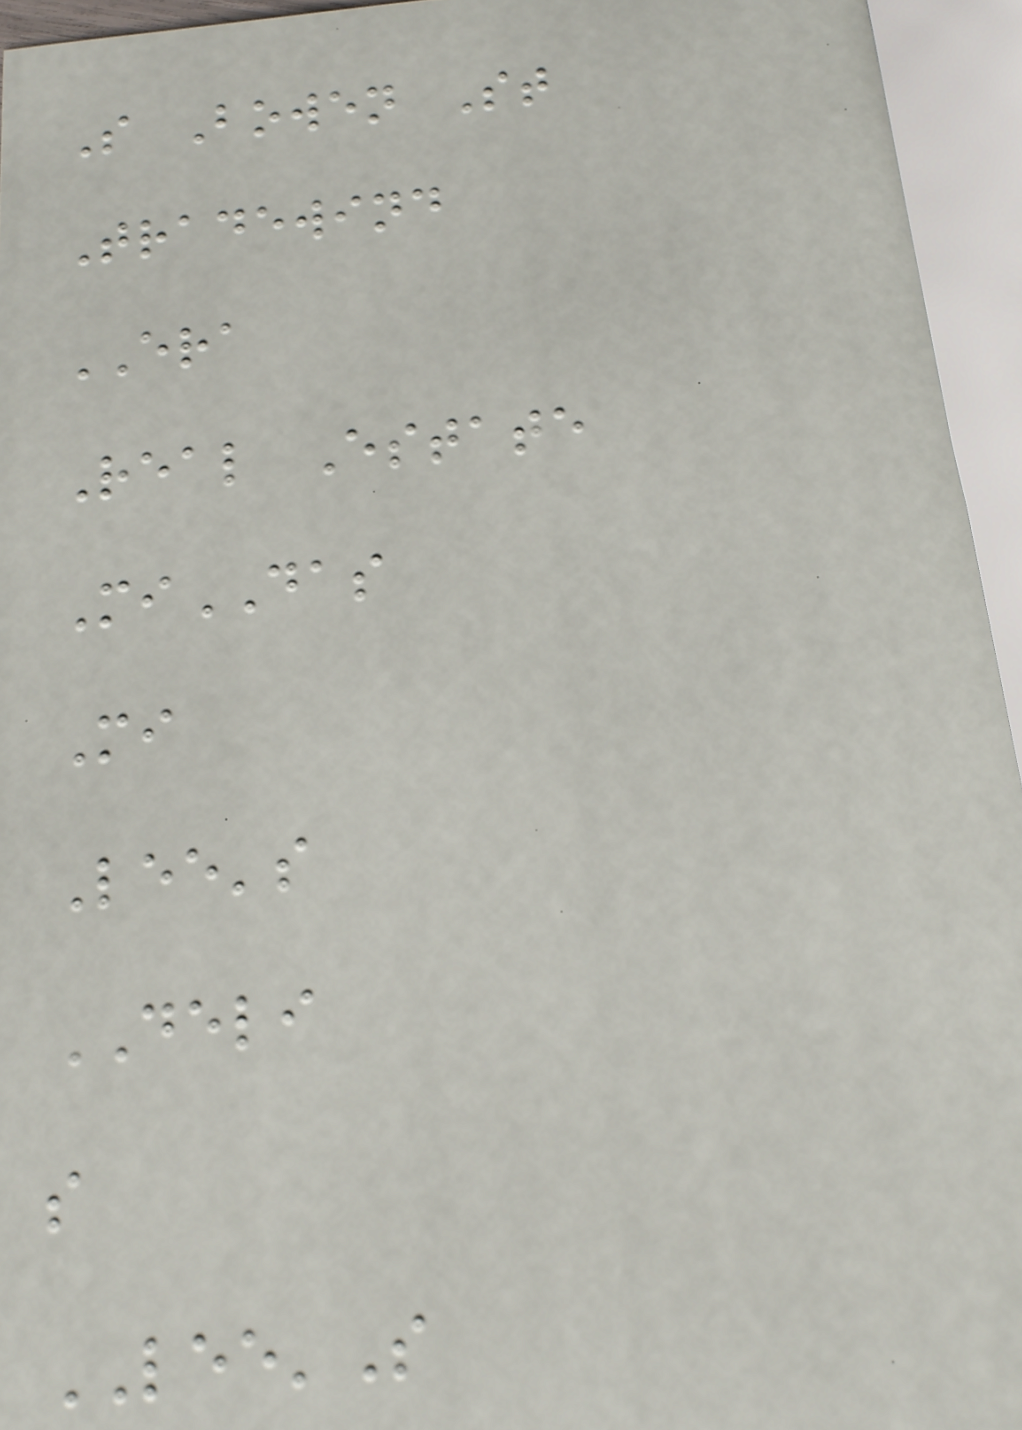S Bowen St
Tradewind
ERA
Real Estate
MiDAS
Mi
Lee's
DELI
s
LEE'S
